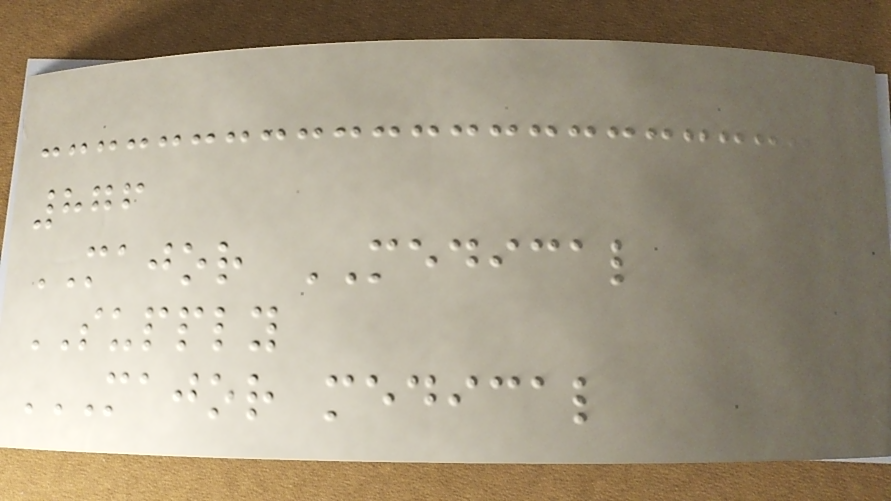876
MAJOR MEDICAL
SUPPLY
MAJOR MEDICAL
